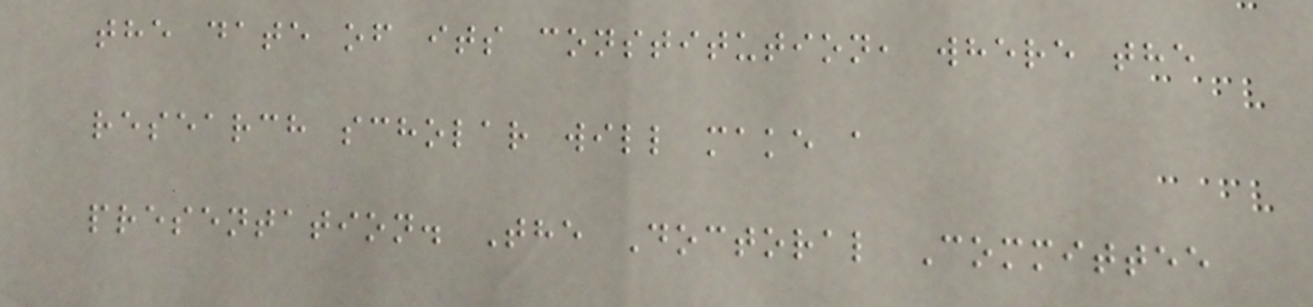the date of its constitution, where the
research scholar will make a
presentation. The Doctoral Committee
